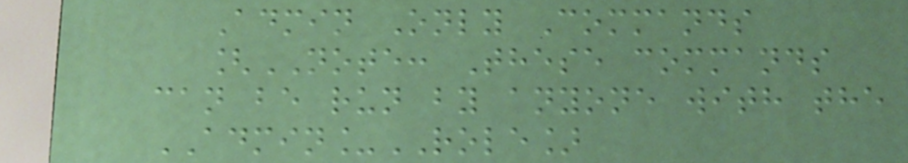Admin Only Commands
[NOTE: These commands
can be run by anyone with the
ADMIN_ROLE]
